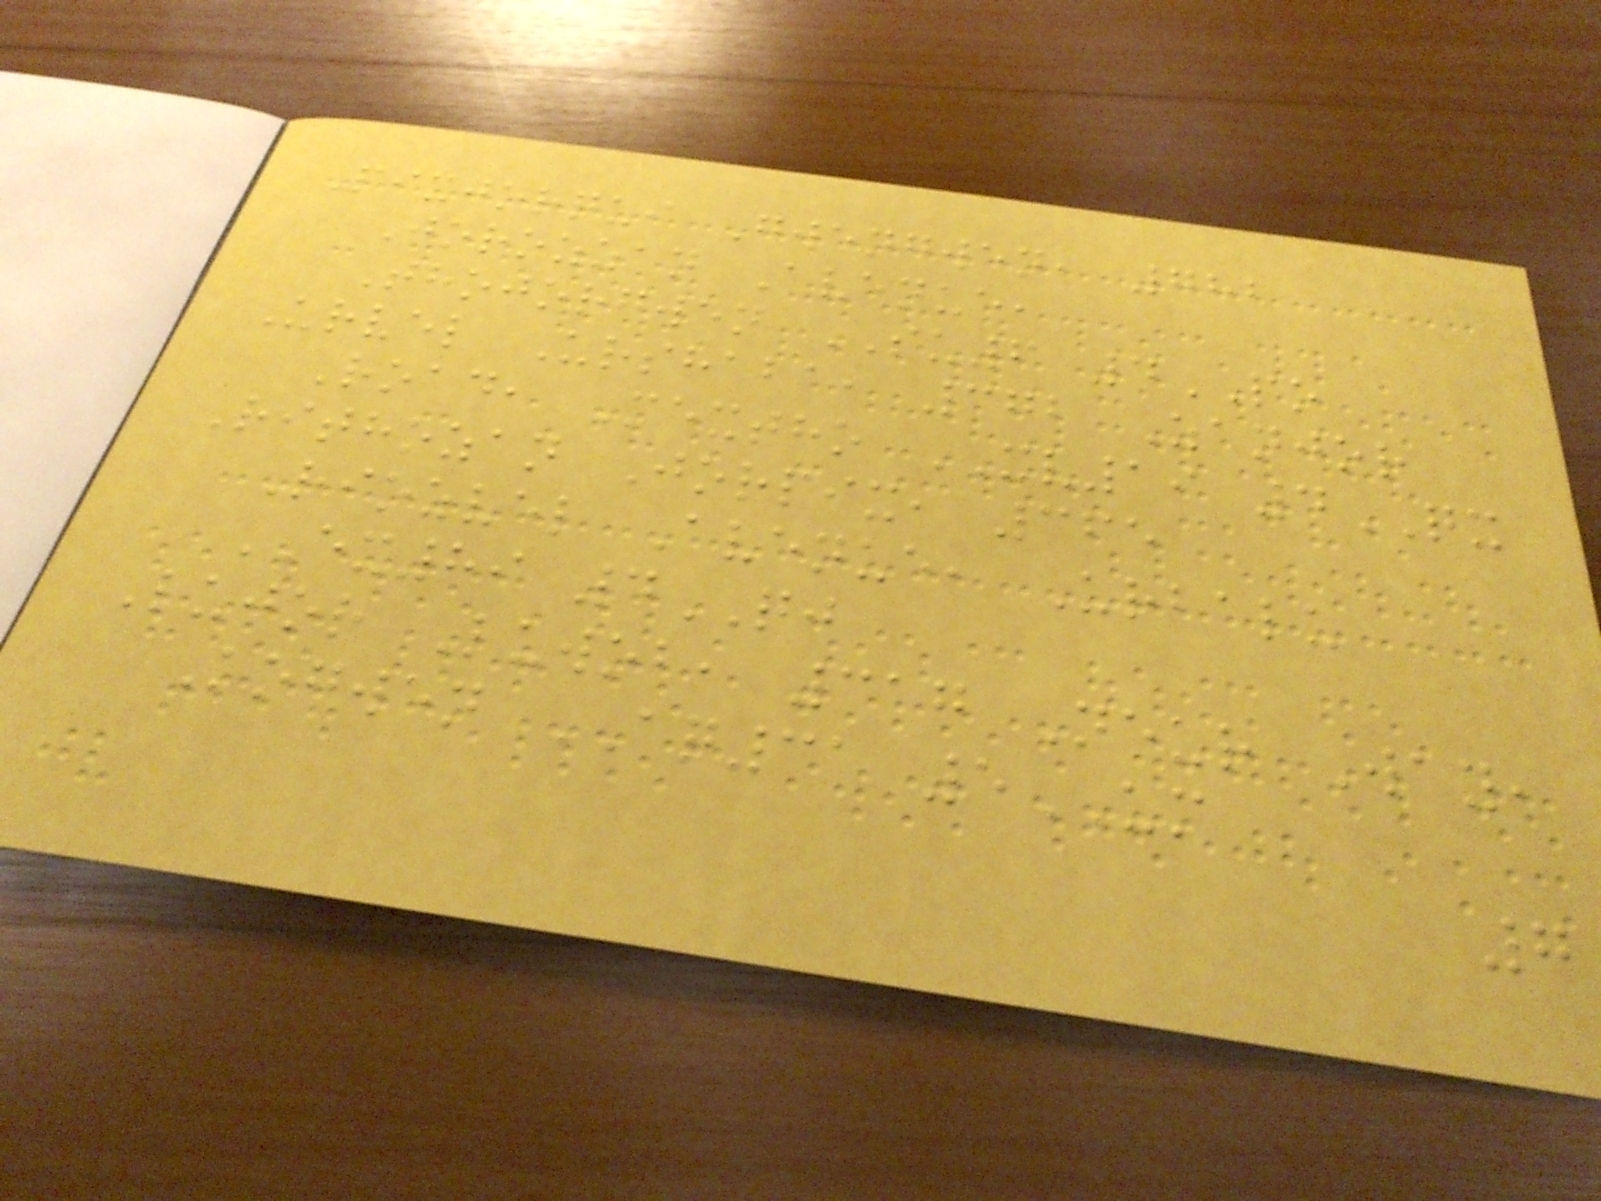Pixjorqui Gwengwen, 782
Jorozzan Avenue,
Thojorgwen SU6 4PO
Urvel Urshaba, 372 Zanjor
Road, Mextho XV19 4QX
Rithozan Jorpix, 365
Riozvel Avenue, Urbalu
EX89 4QJ
Lujor Luwob, 317 Neur Way,
Kogwen AQ31 5UM
7
